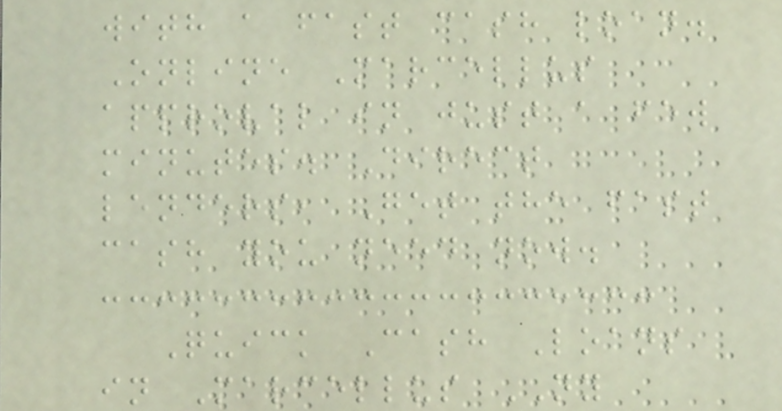with a fast cash loan.
Online Marcellus
approval in just a few
minutes. Direct
lenders, Get the fast
cash you need now.
Quick Cash Loans
in Marcellus NY
